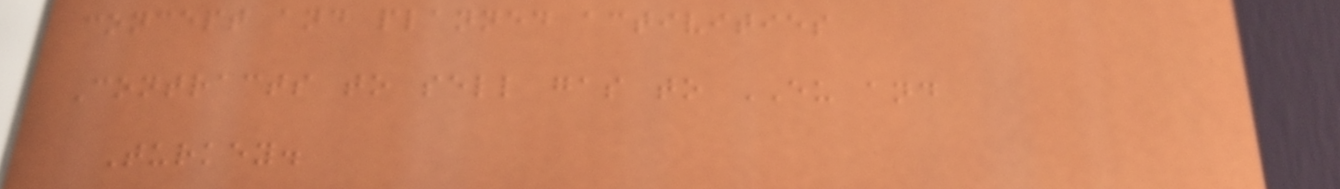concept and planned activities
Contracts to sell gas to EU and
Turkey.
